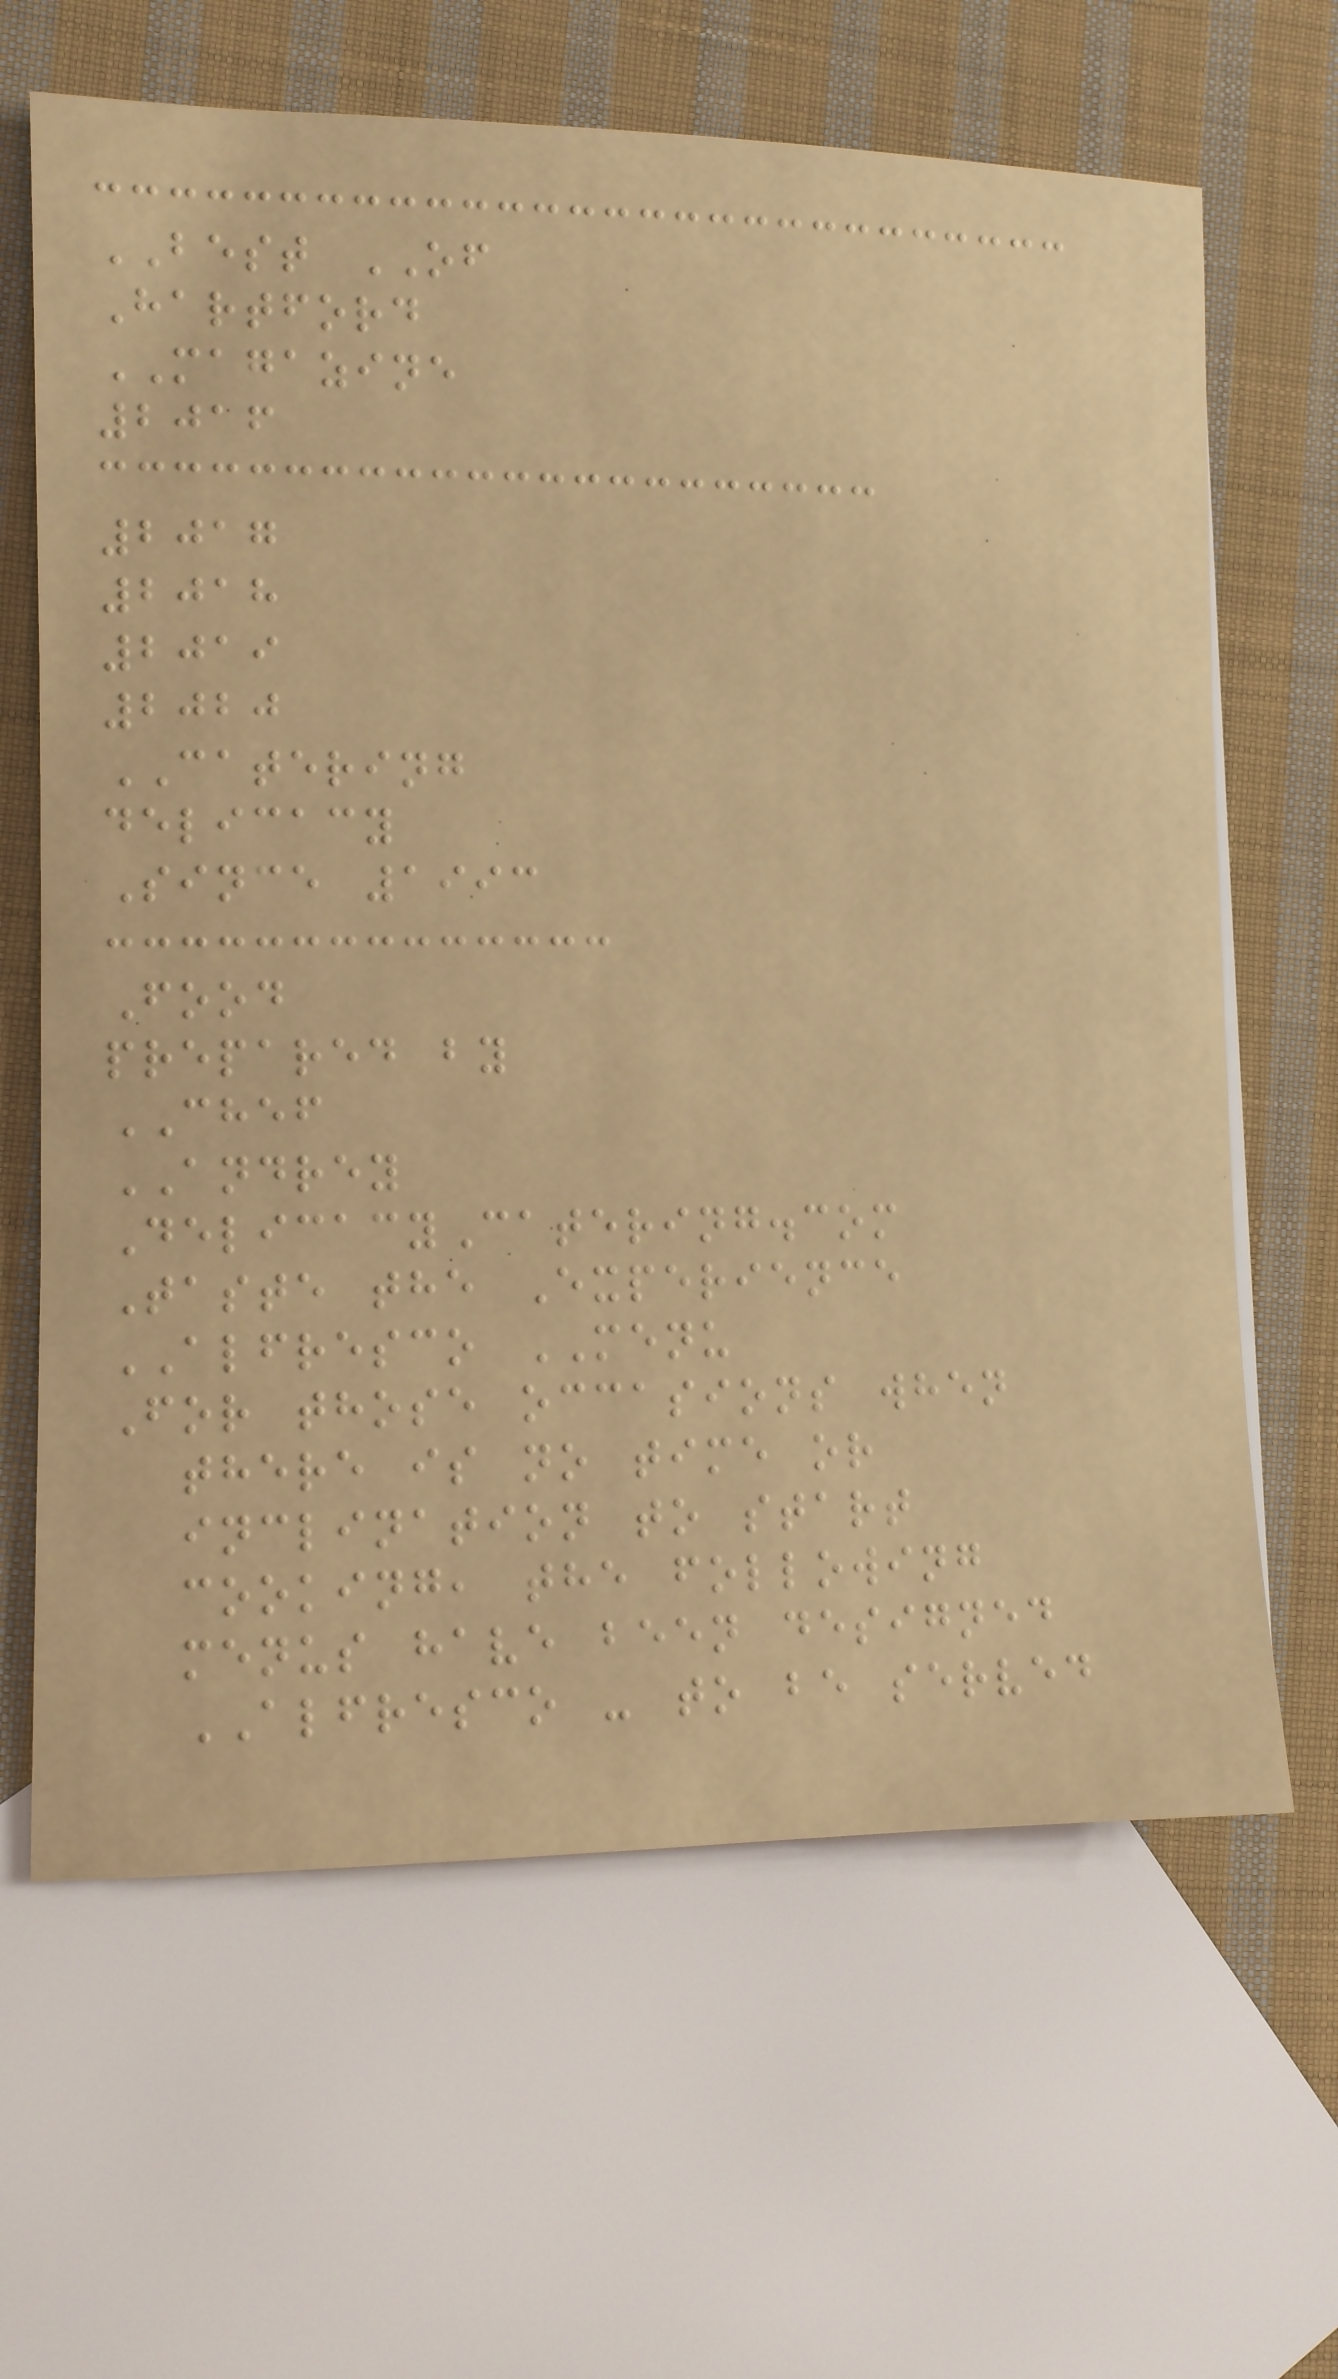BEST OF
Hartford
MAGAZINE
2016
2017
2018
2019
2020
CATERING
delicacy
Since 1993
Food
prepared by
CHEF
ANDREY
DelicacyCatering.com
Taste the Experience
ALFRESCO MENU
For those occasions when
there is no time or
inclination to start
cooking, the following
menus have been designed
ALFRESCO - to be served
